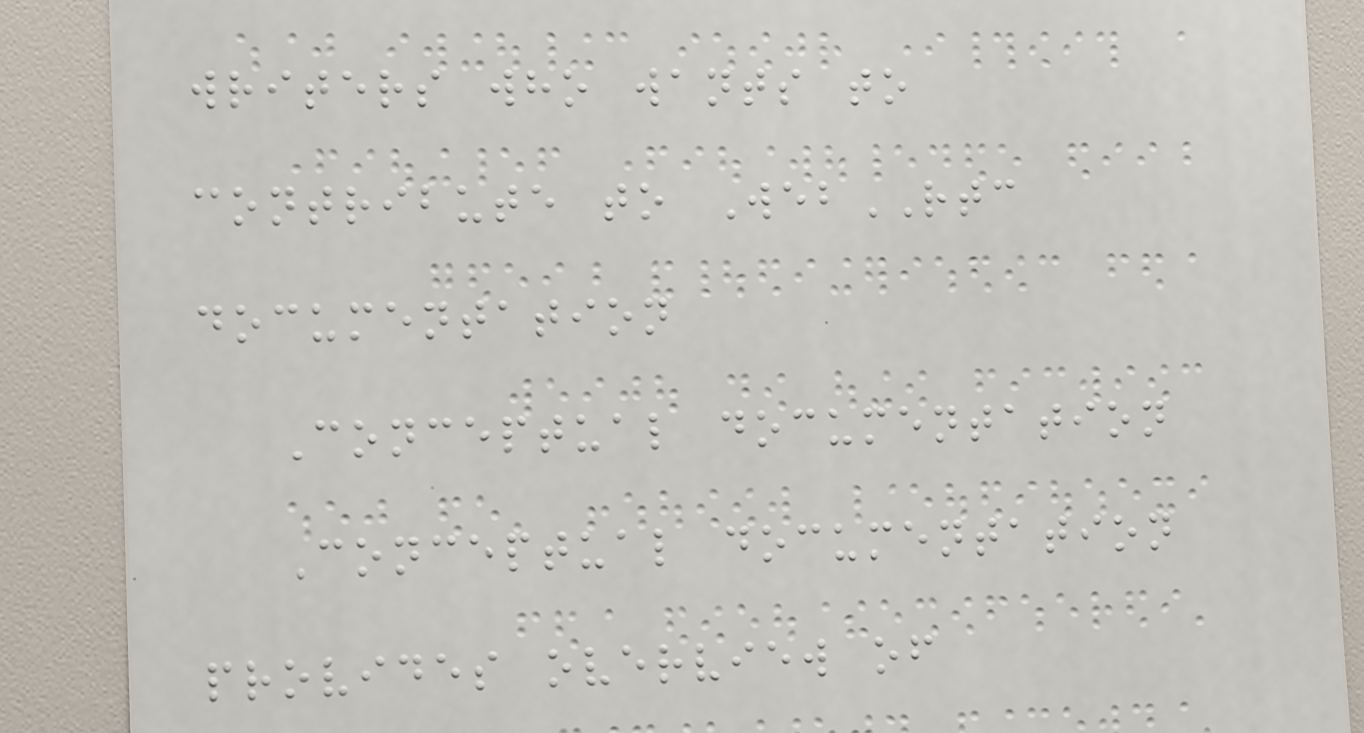writers who wants to
contribute to WebRTC
documentation
Conceptual documentation
Conceptual documentation
provides overview of
